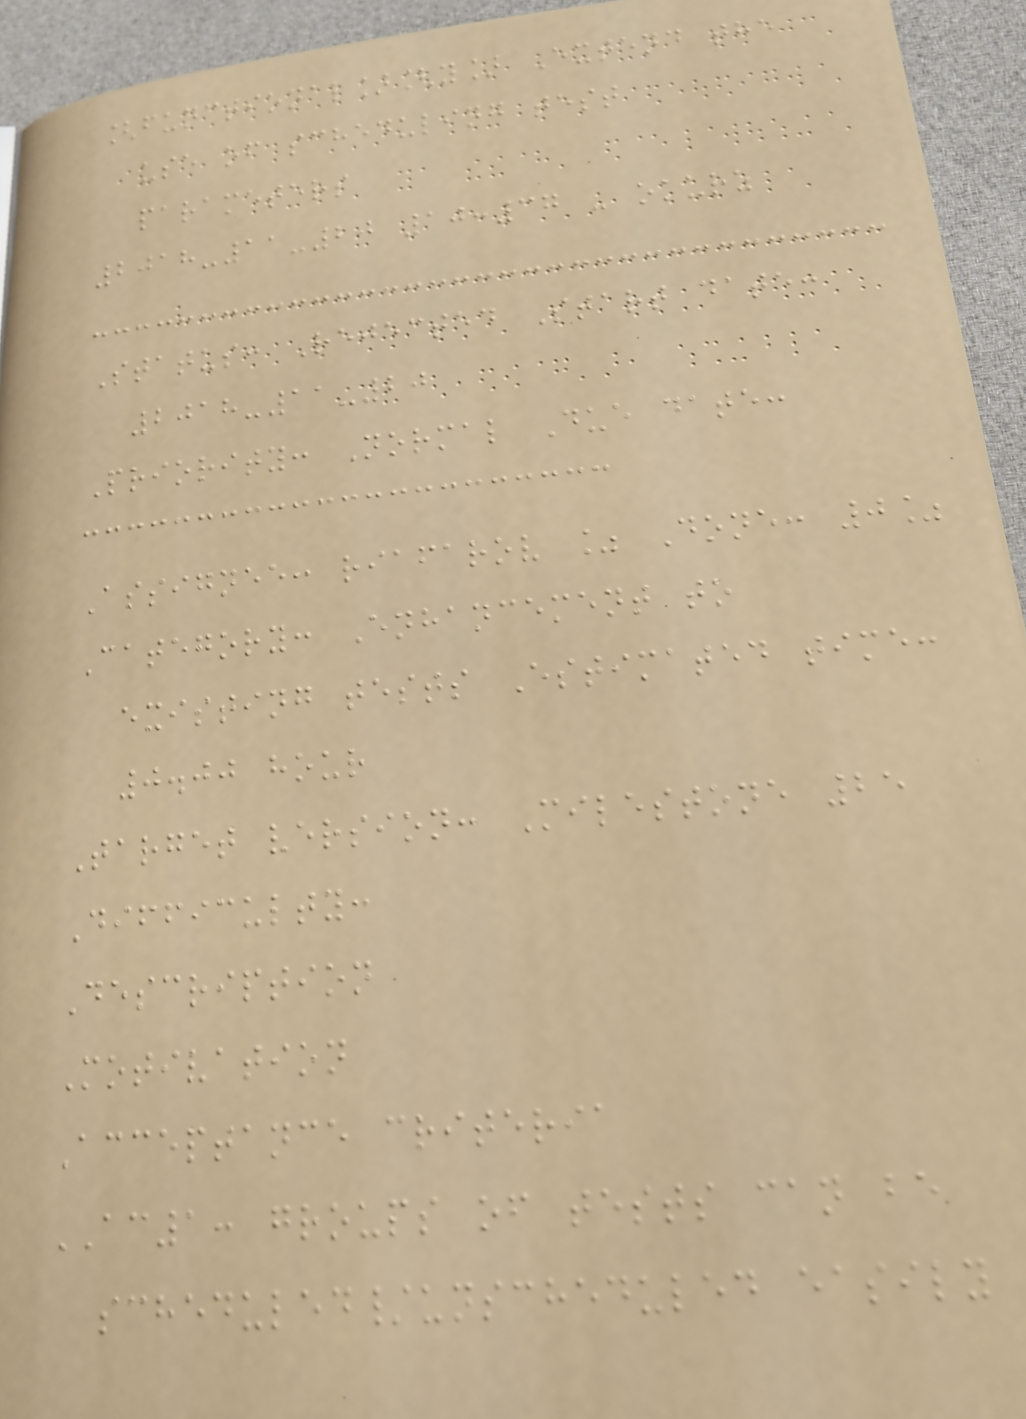[functional][y] Extend the
use of scheduling test
parameters
2018-11-20 10:37 - okurz
Status: Rejected Start date:
2018-11-20
Priority: Normal Due date:
Assignee: riafarov % Done: 0%
Category: Enhancement to
existing tests Estimated time:
0.00 hour
Target version: Milestone 25
Difficulty:
Description
Motivation
Acceptance criteria
AC1: groups of tests can be
scheduled/unscheduled easily
